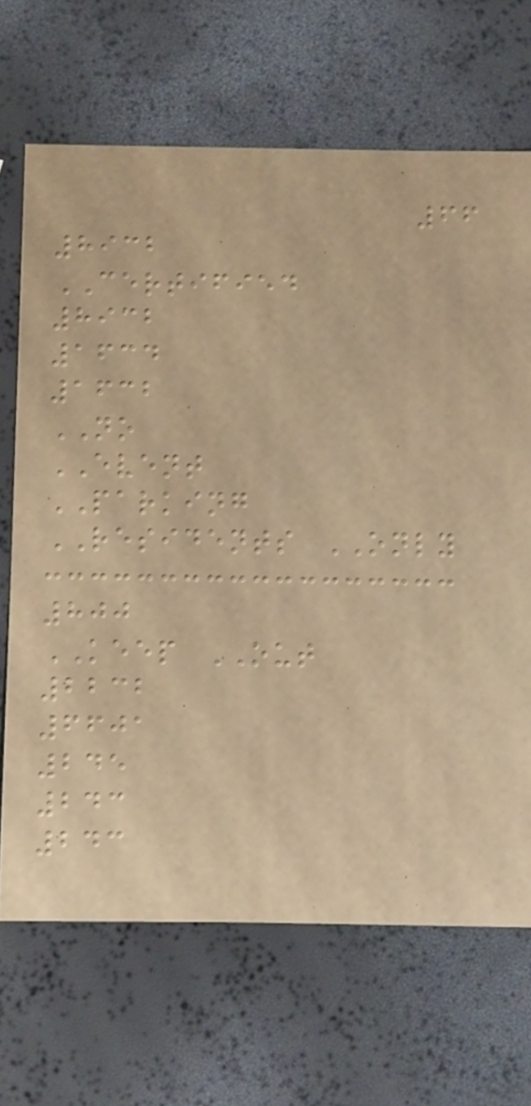66
8932
CERTIFIED
8932
1634
1632
NO
EVENT
PARKING
RESIDENTS ONLY
800
KEEP OUT
2232
6601
245
243
243
